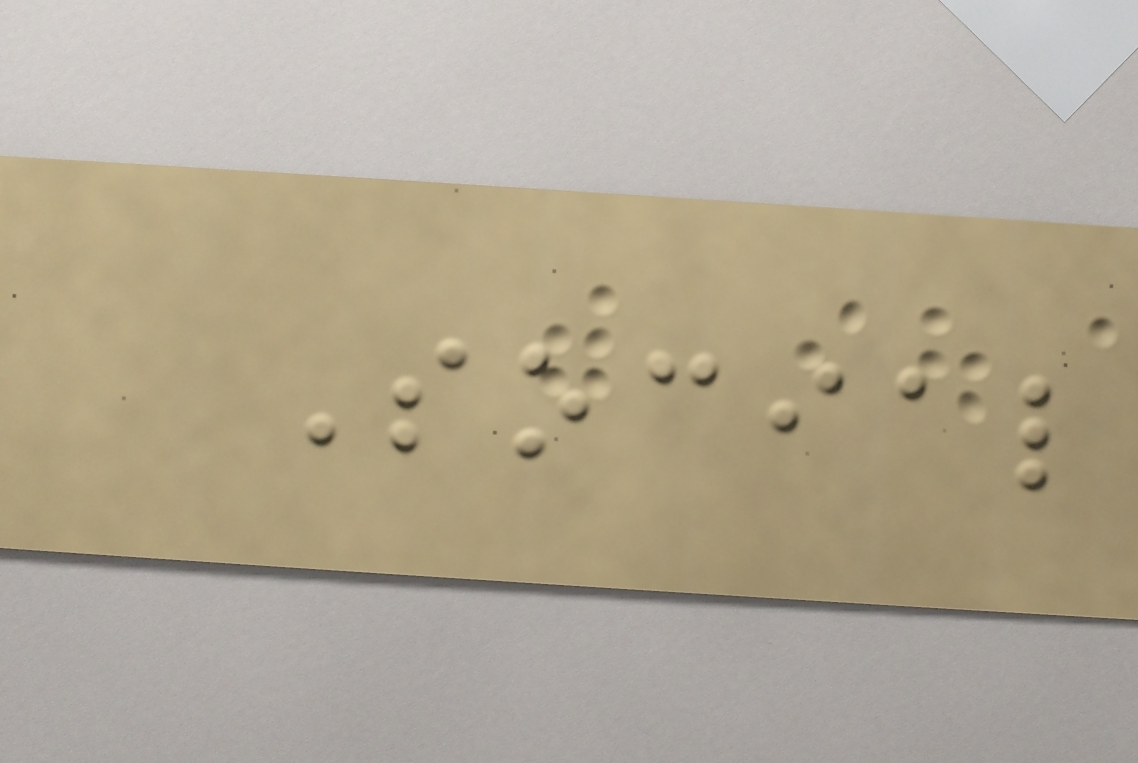Social
